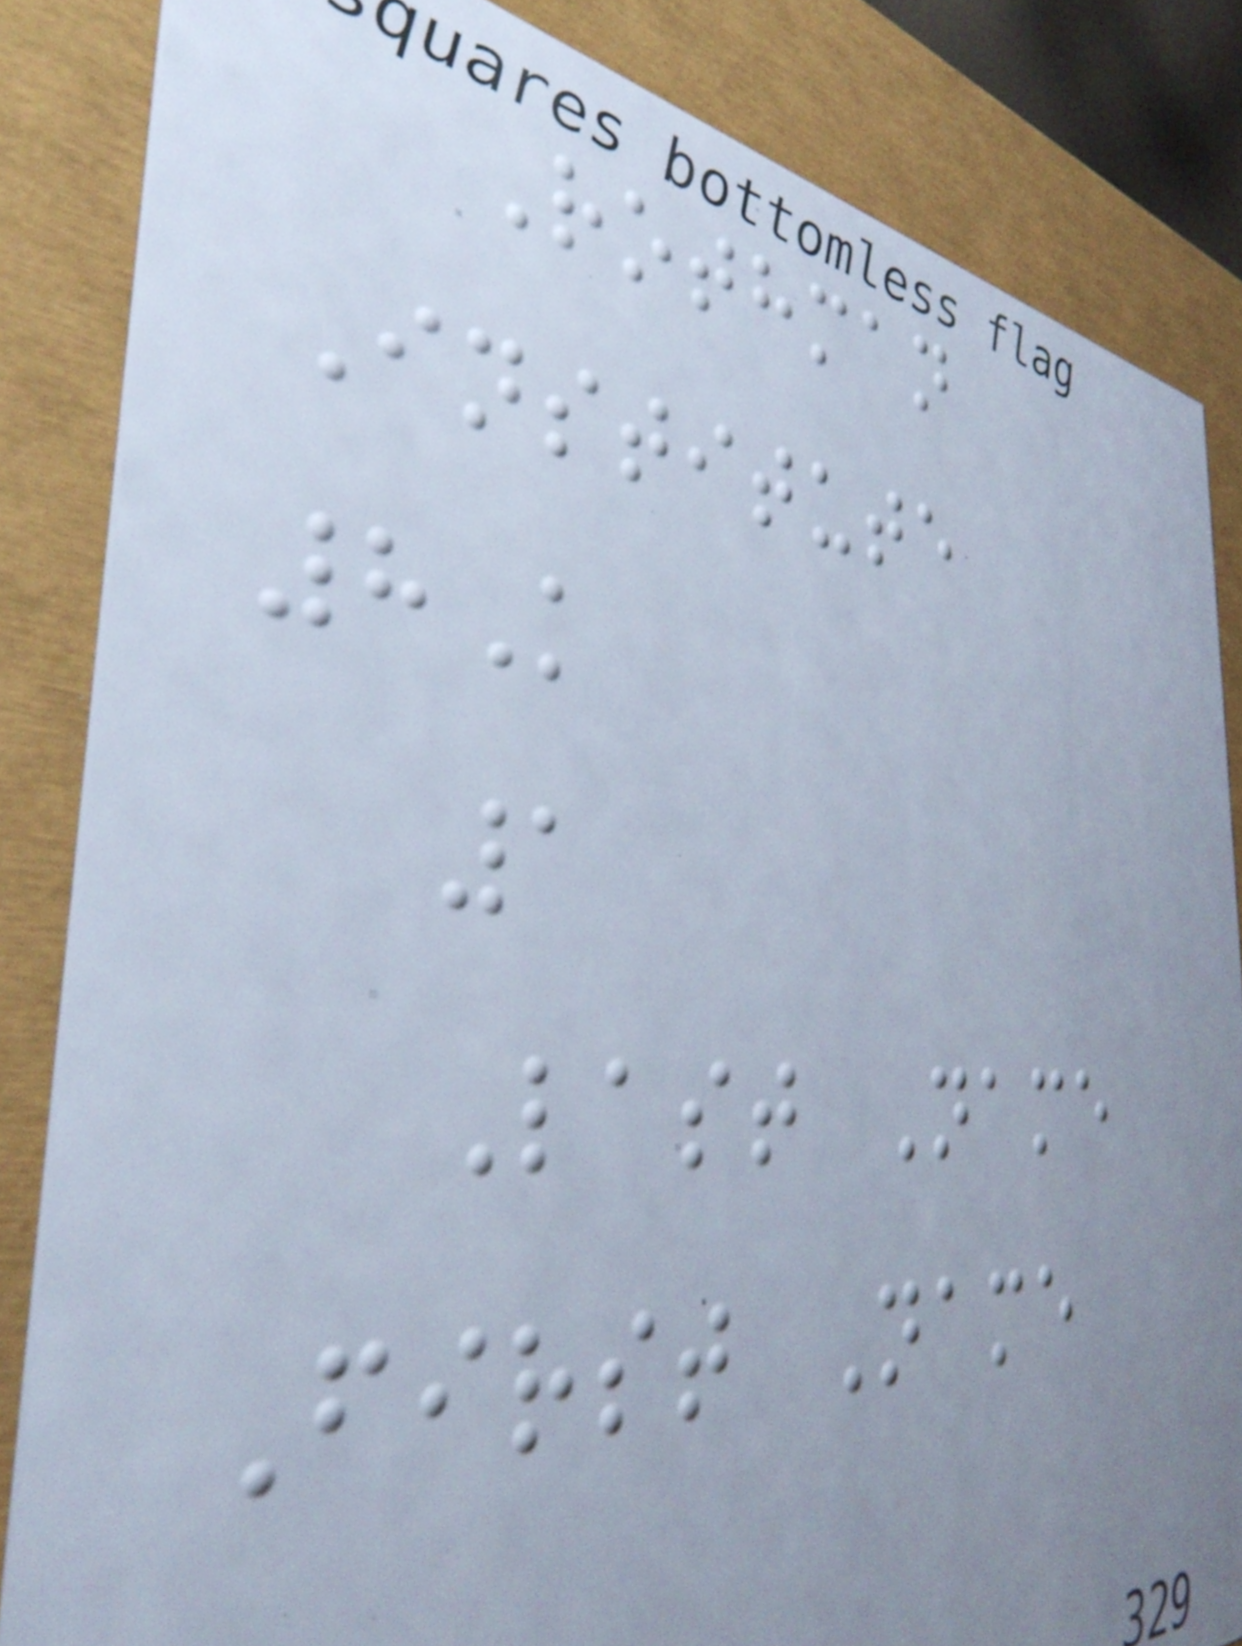Rothman
Institute
8K
1
Last Name
First Name
